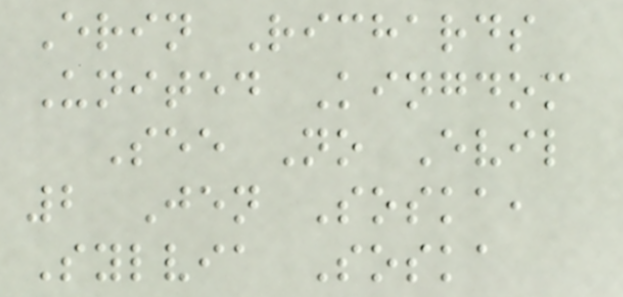Erin Richards
United Kingdom
See No Evil
2 Jen Soska,
Sylvia Soska
